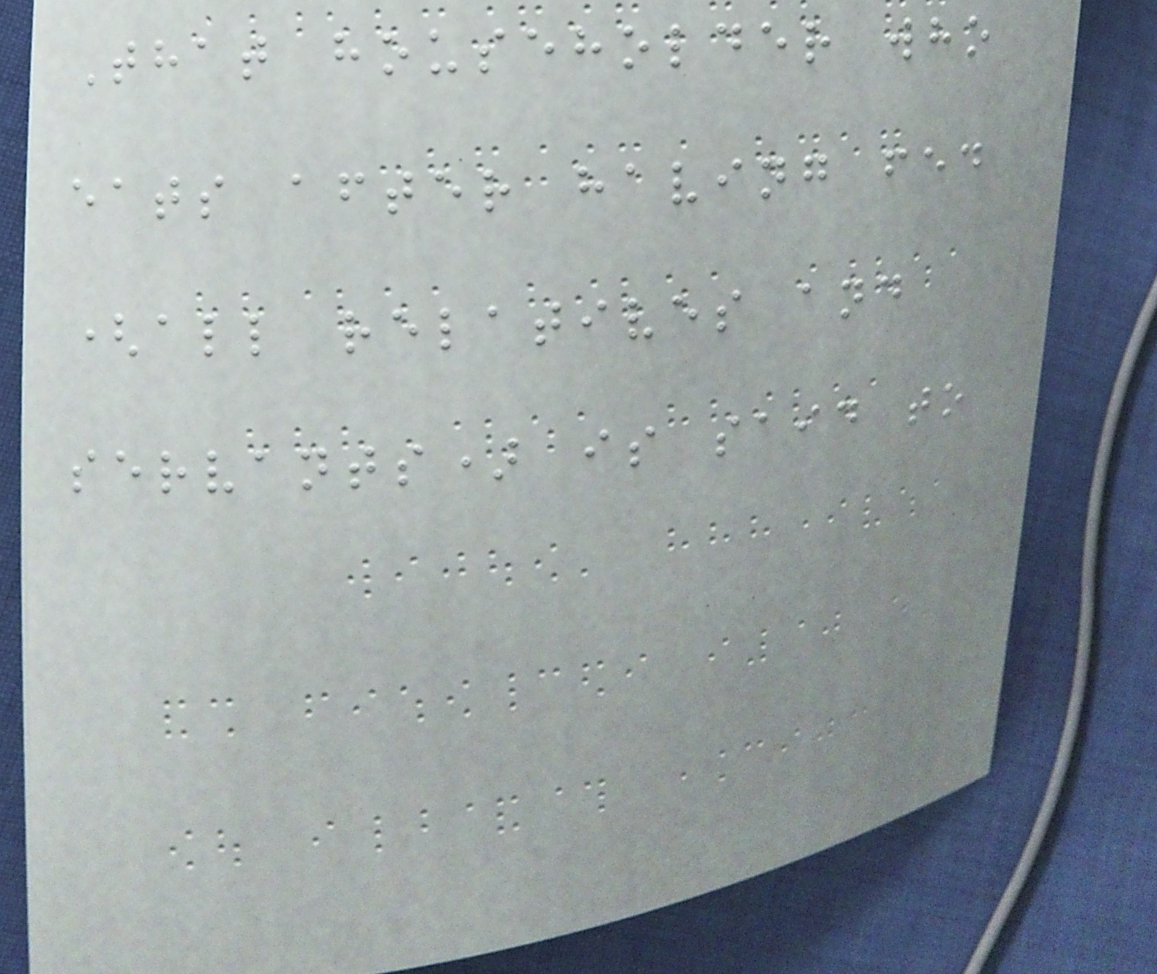That householder who
eats after having fed
(all relatives and
servants) is said to
